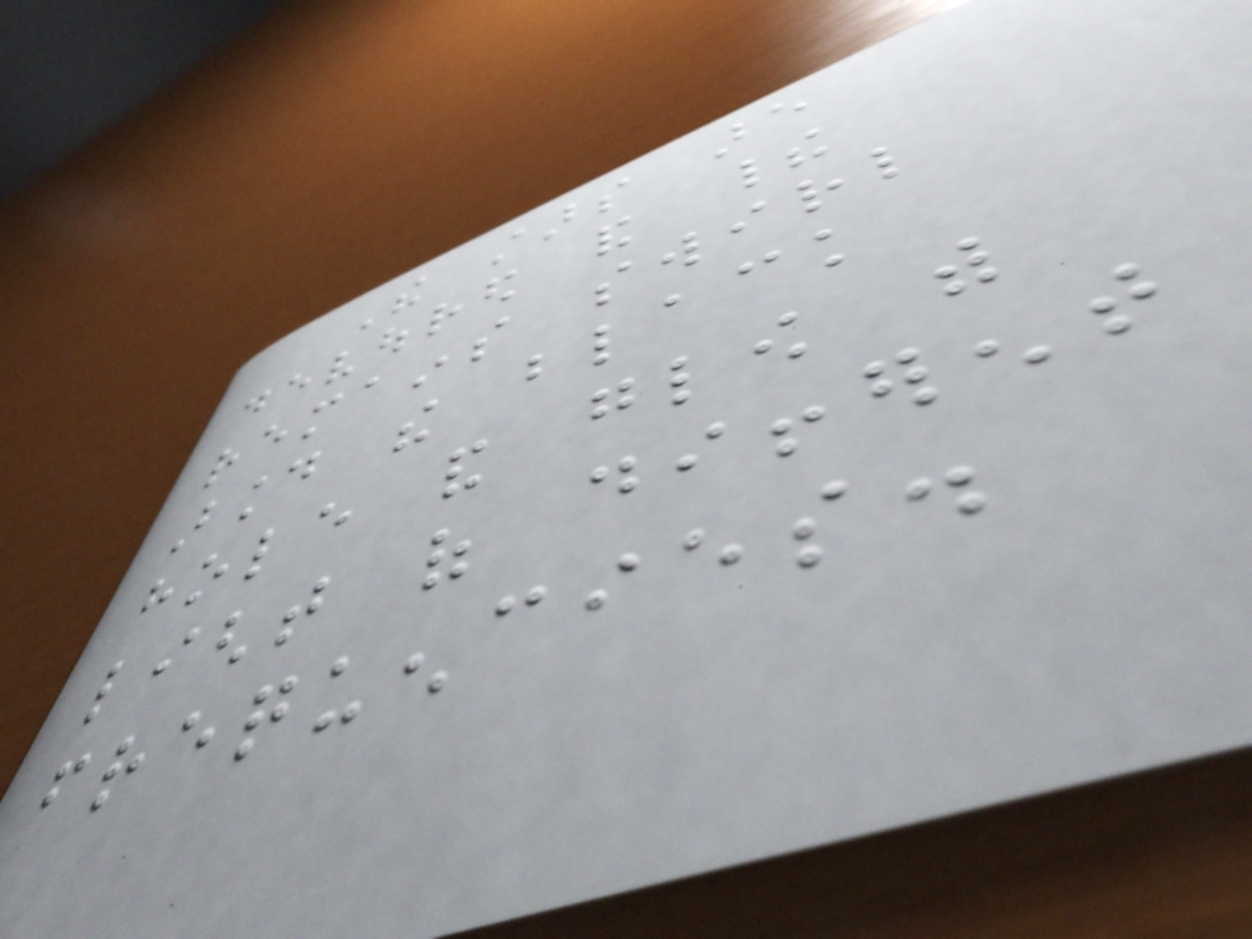The stars are
devoured and their
remains swirl
around the black
hole and glow with
light of different
frequencies.
